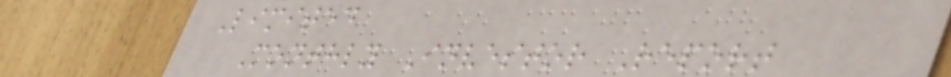Limited
Monthly Investor Report
